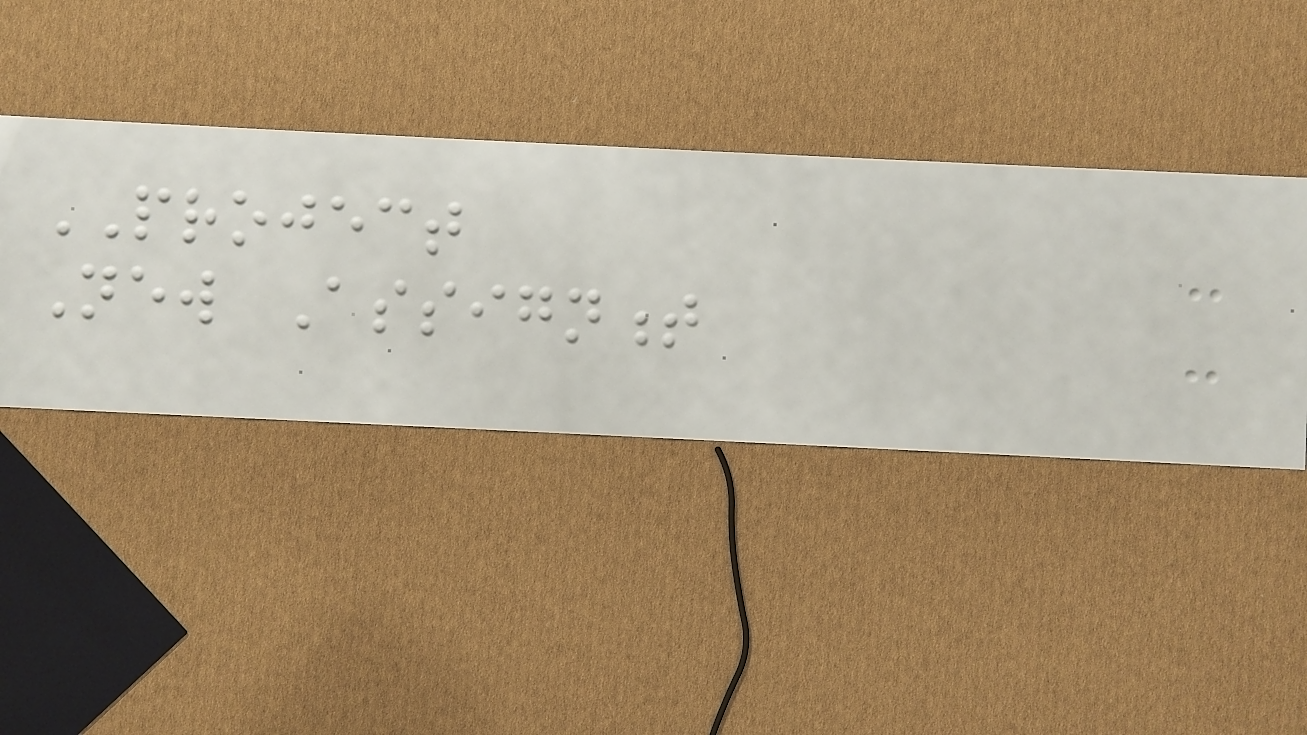PROJECT
New Assignment
